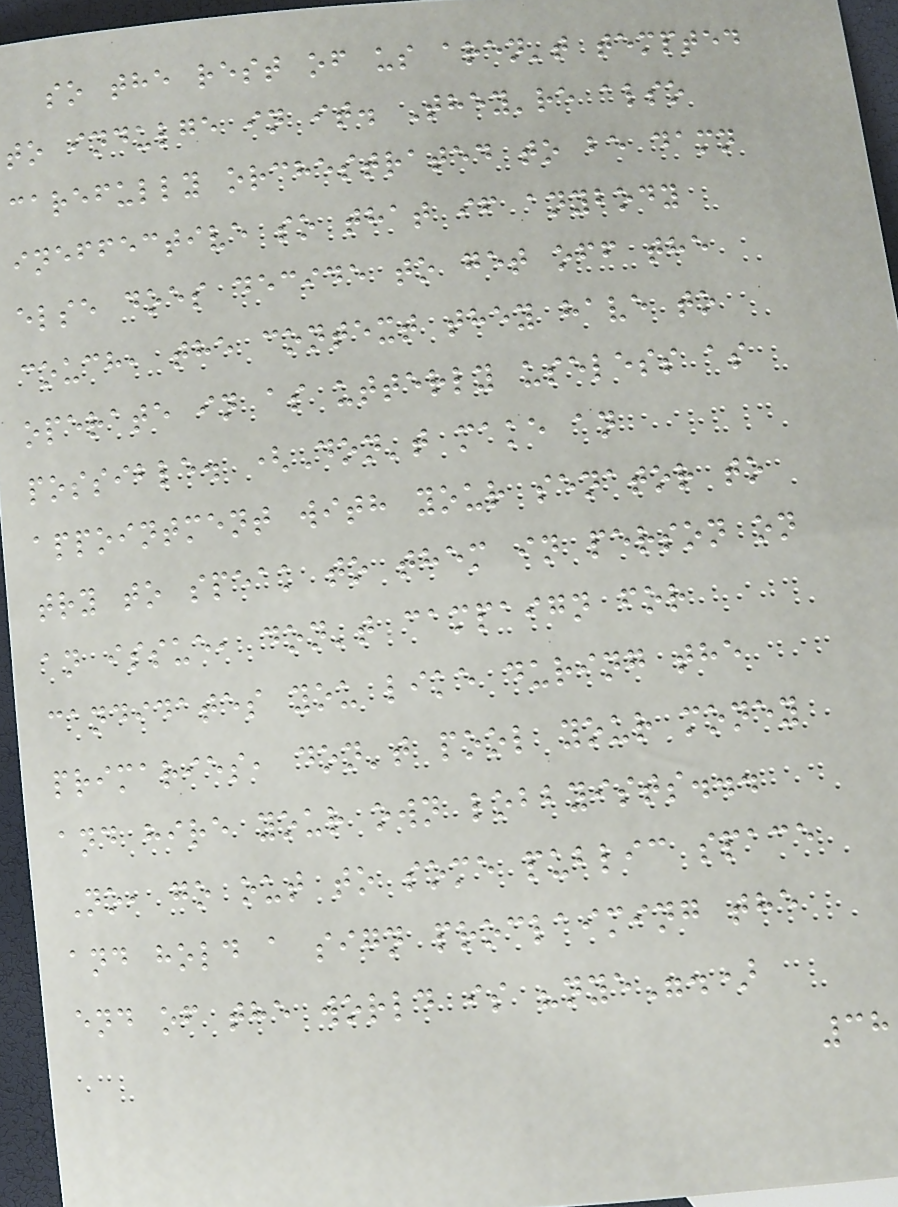so the rest of us aren't tempted
to indulge in it. They're also
carefully orchestrated to be damn
ineffective so that if anybody
else does decide to get off the
couch, the context they have to
operate in as utterly useless as
possible. (Don't make an
appointment with your senator to
try to speak to them in person on
an issue, don't campaign for
candidates you like during the
primaries, don't pool your money
and hire your own lobbyists...
No, go out to some public space
and hold a sign proclaiming the
end of the world is "nye".)
38
